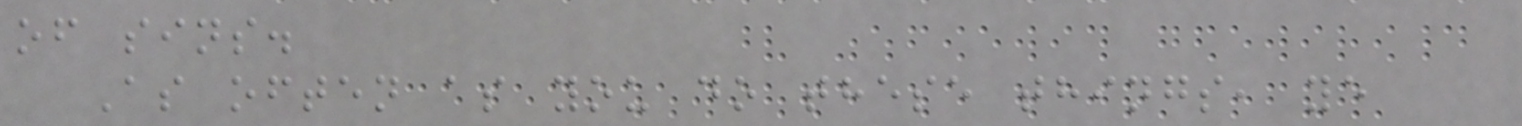of sins.
As often as you do these things, ye
